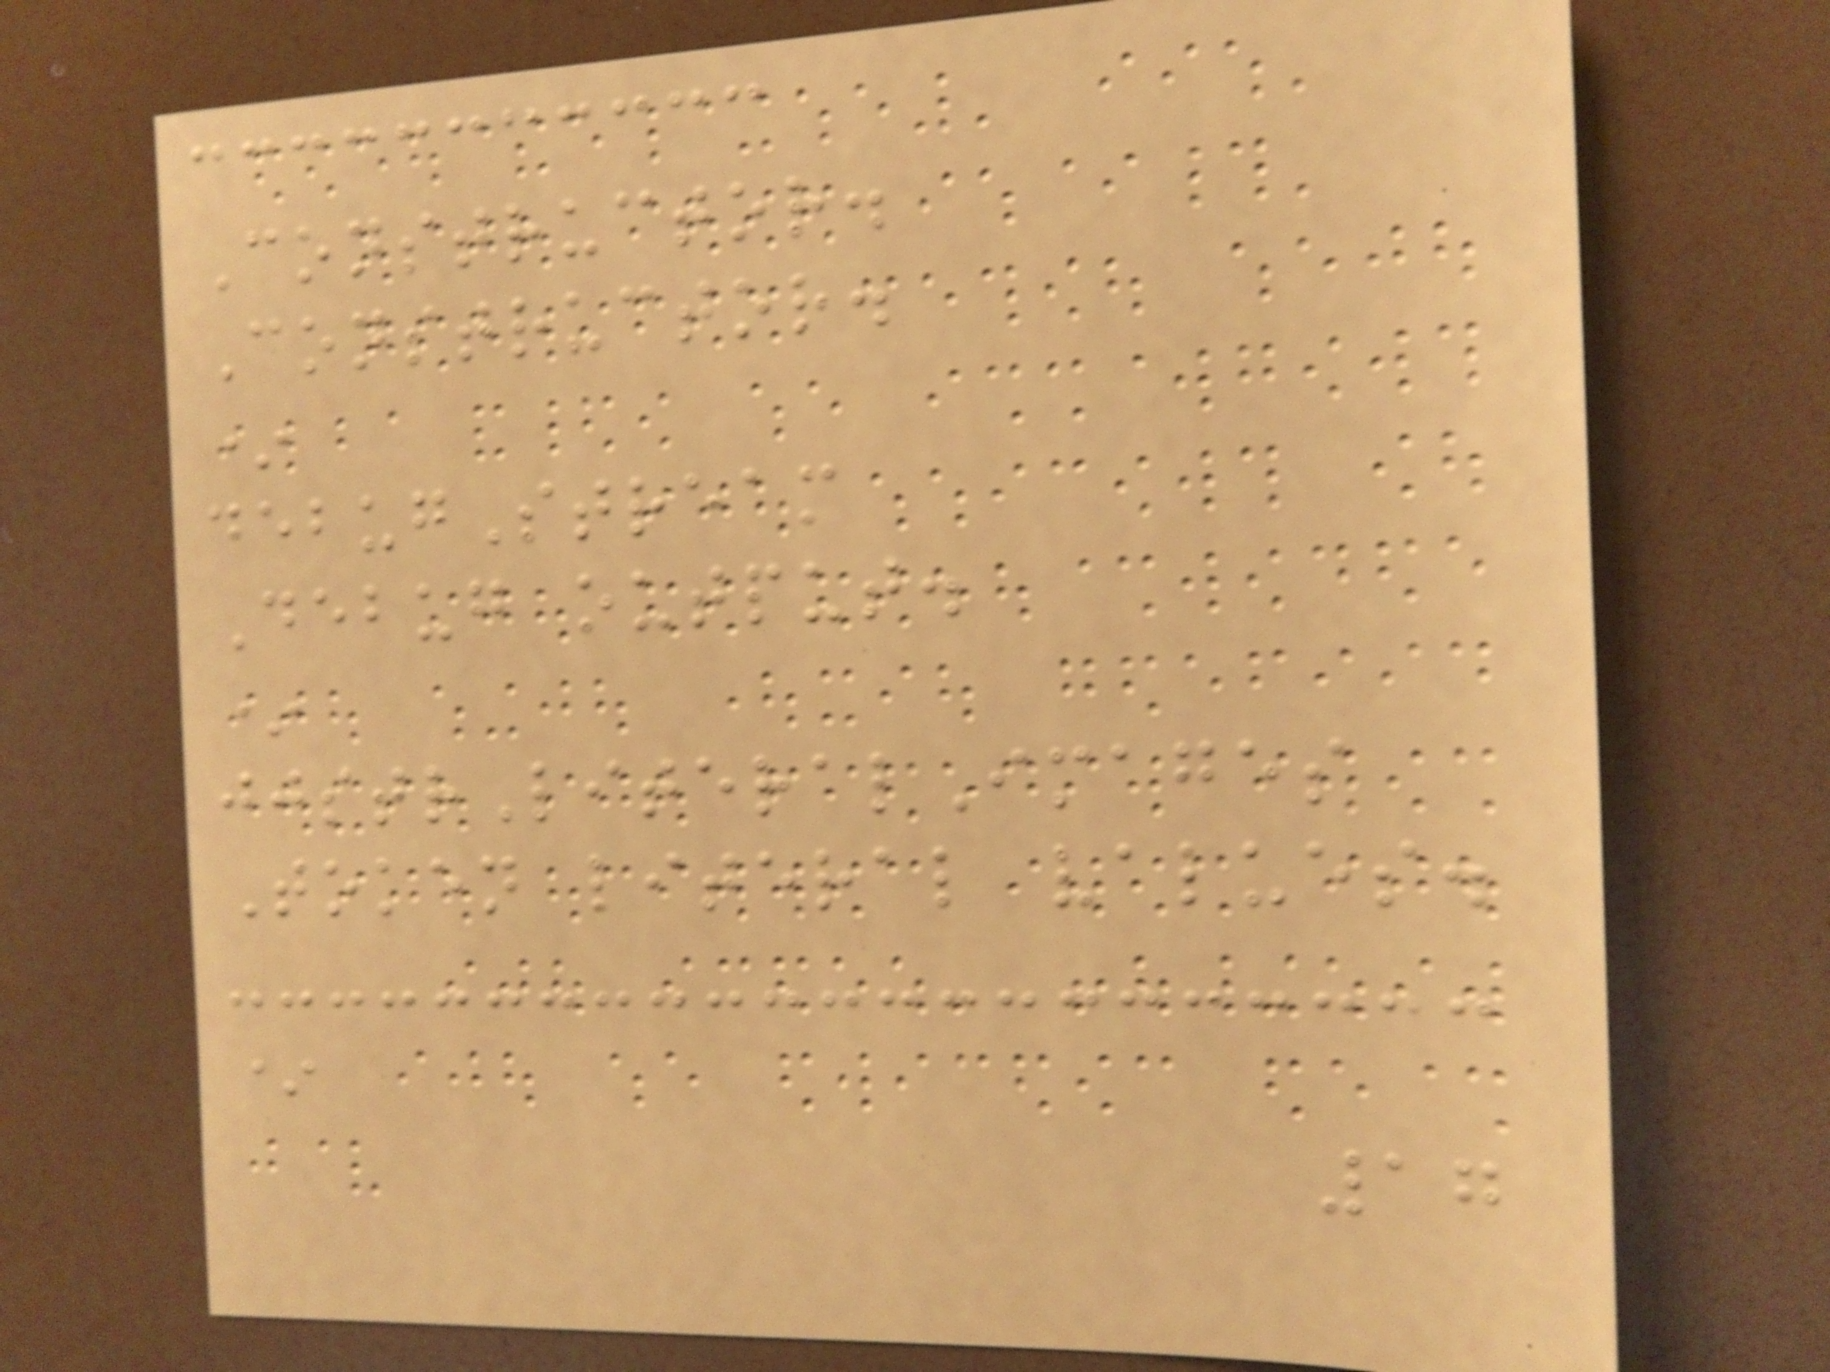Constructor.
Constructor.
*
debugStream
Debug output.
*
jjstrLiteralImages
Token literal values.
*
17
